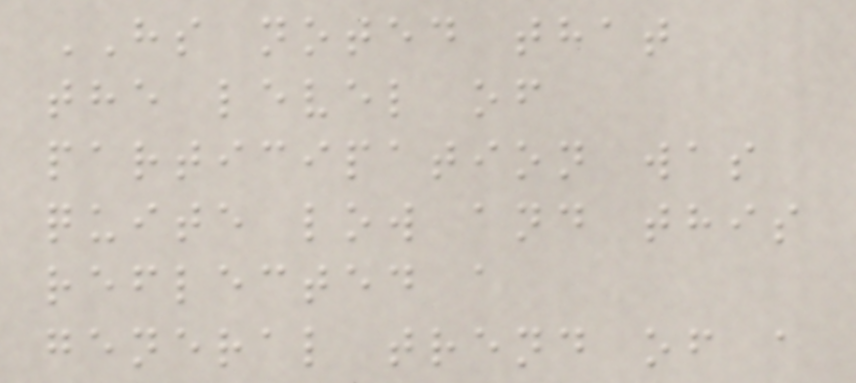HS noted that
the level of
participation was
quite low and this
reflected a
general trend of a
